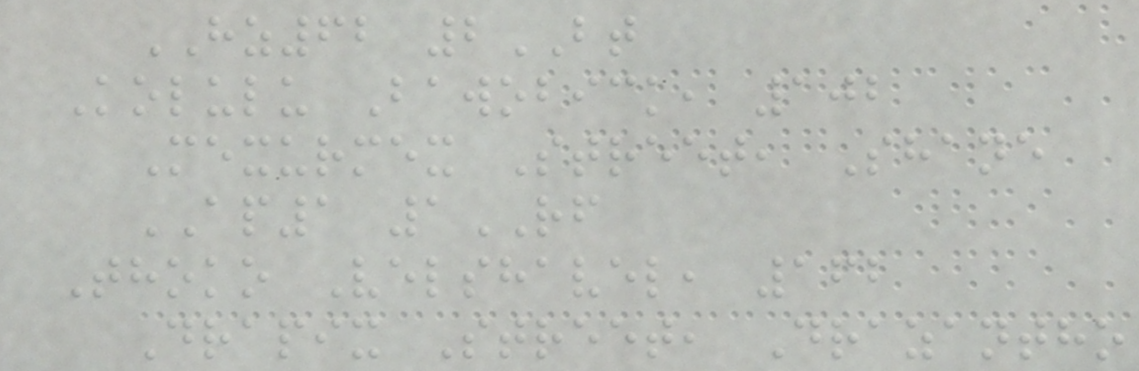HZ62 2BT
Kolulu Bawobick, 102
Mexurmex Street, Shane
AP1 1RF
Thoko Velshavel, 162
Drapix Street, Drazantho
